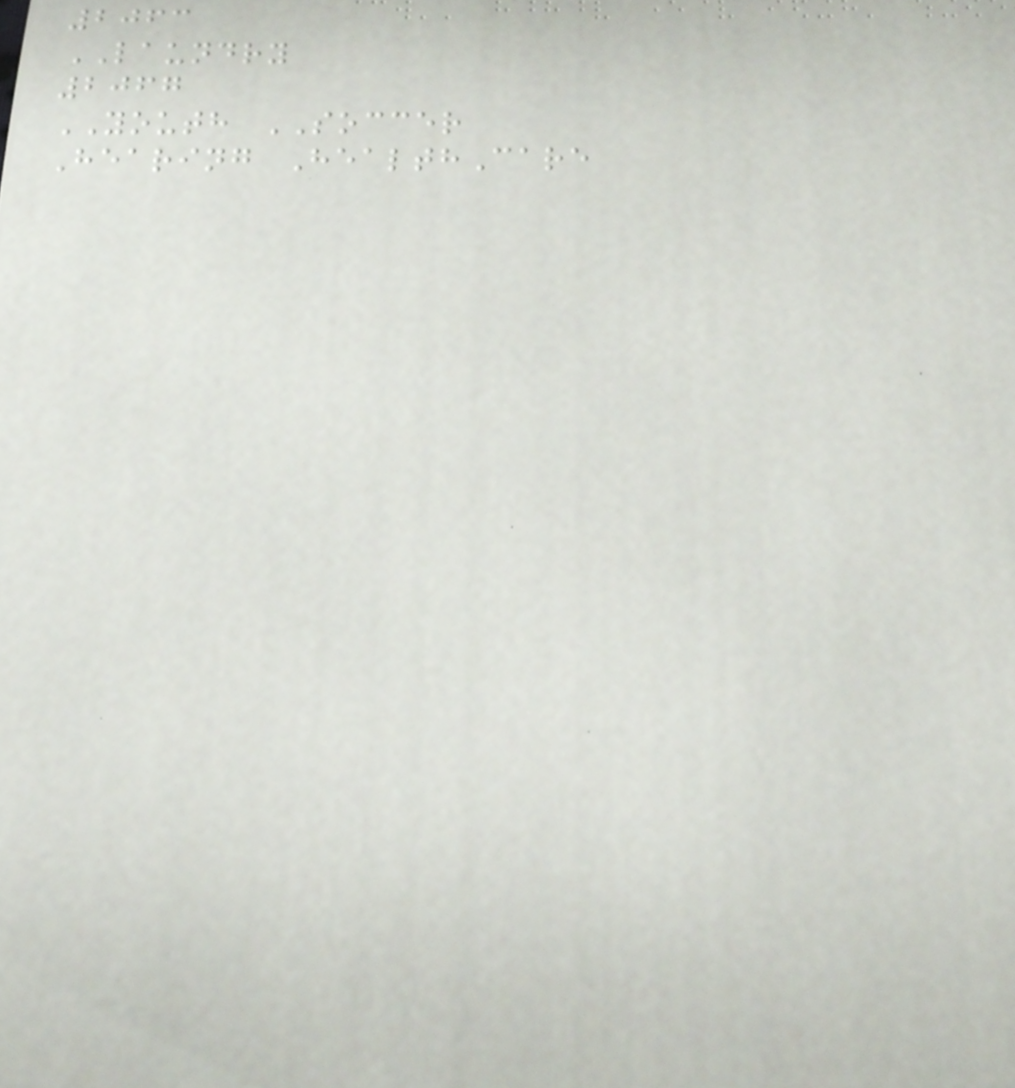2063
LAUNDRY
2067
YOUTH SOCCER
Hearing HealthCare
